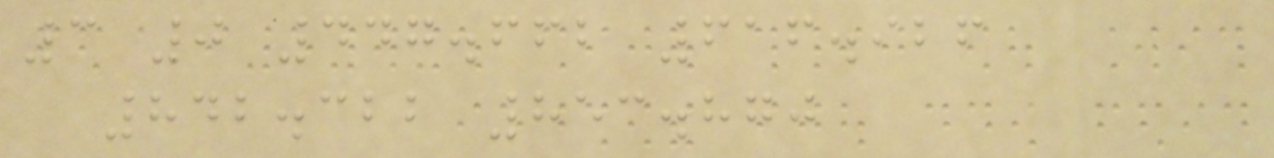3 0 447.662 616.926
842.322 853.870
